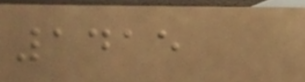1415
